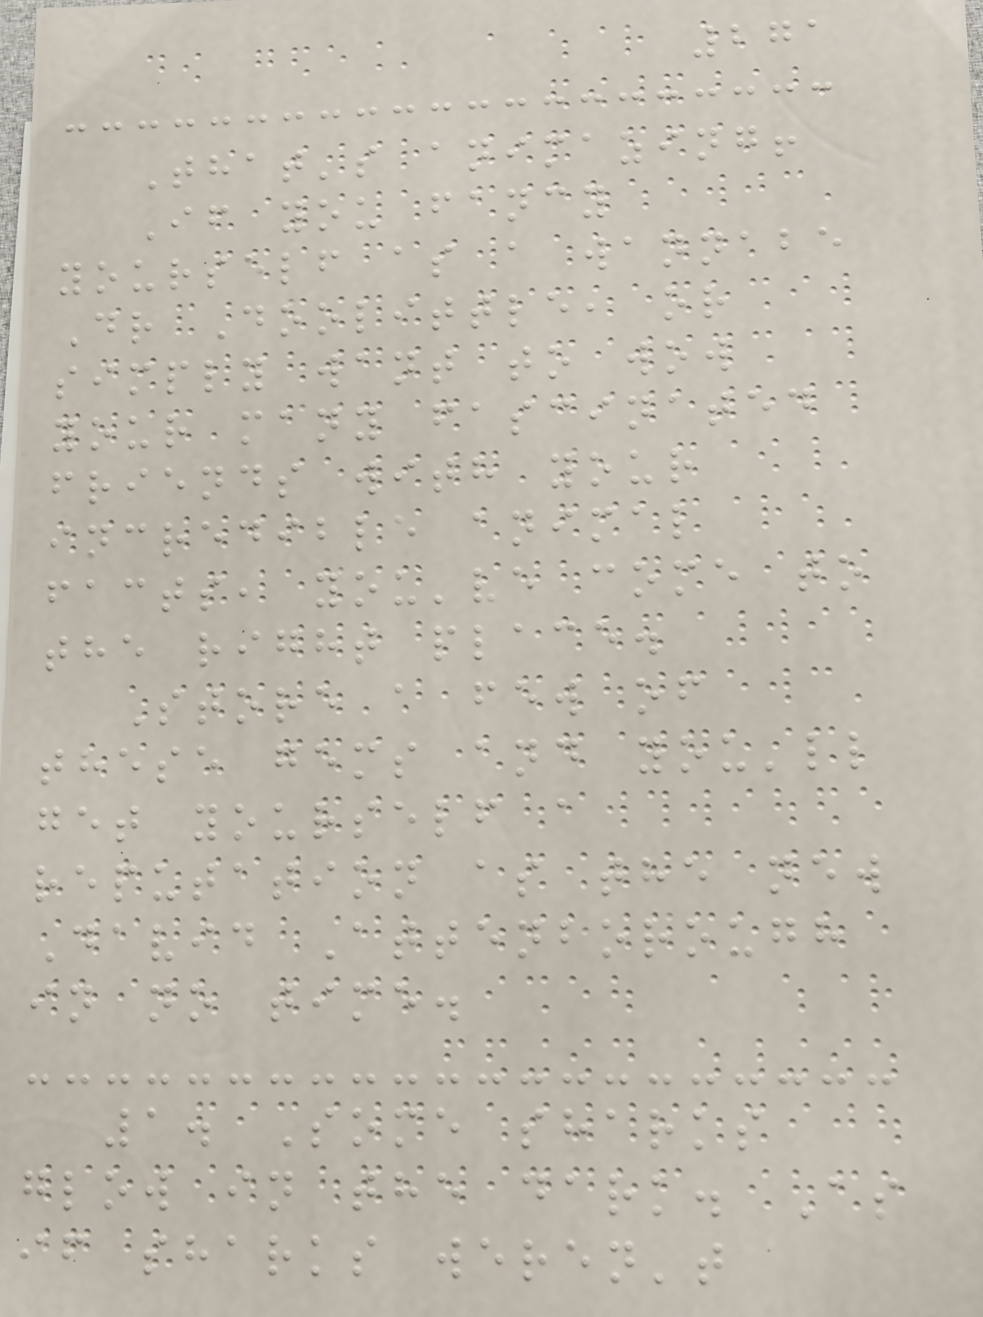271
That's animazing!
If you fancy
yourself as a wannabe
Dr Doolittle, or
simply want to wow
your many fascinated
friends with your
incredible animal
facts, you've come to
the right place.
Store a few of
these gems and you'll
get yourself a
reputation as the new
David Attenborough
in no time.
1. Some sharks
glow in the dark. As
if sharks weren't
